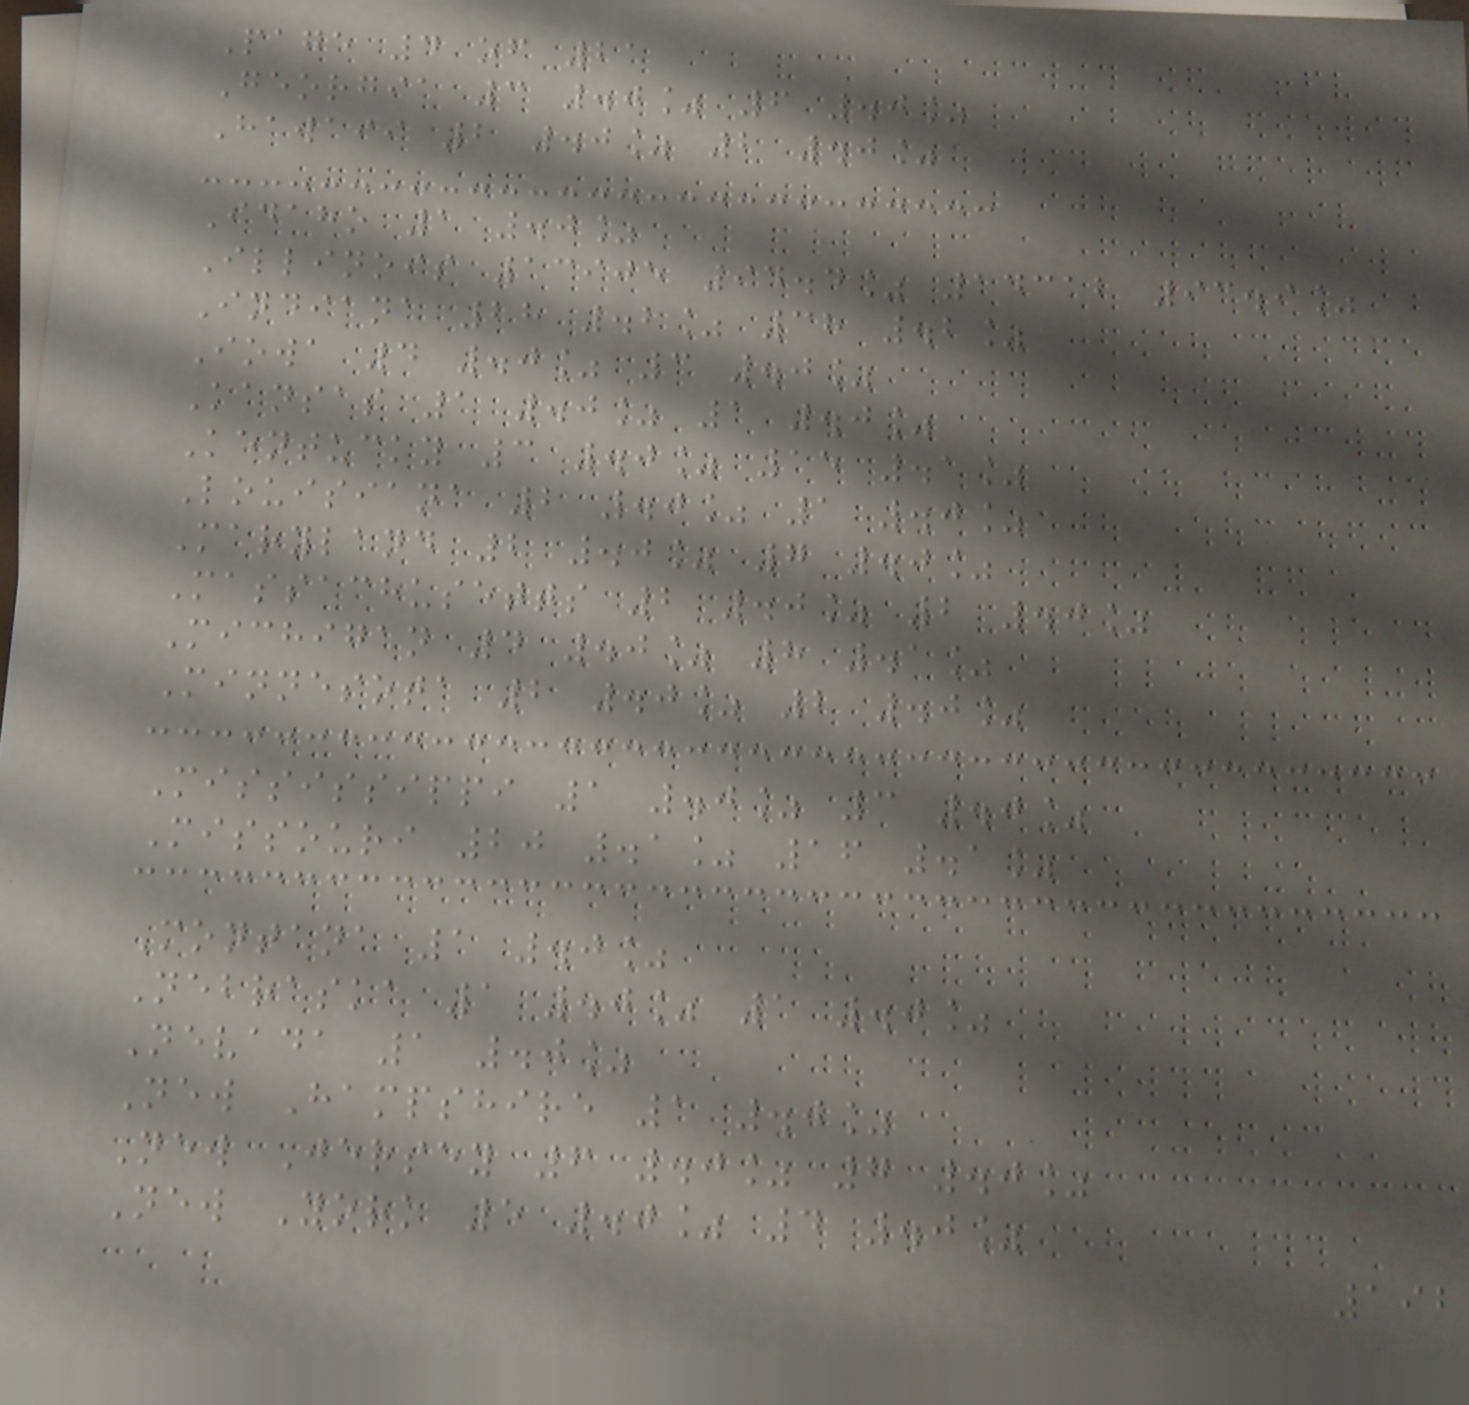Page 4 of 21
Georgia 3 .0% 6 .0%
Hawaii 2 .0% 2 .0%
Idaho 1 .0%
Illinois 13905 94.4% 14312 93.9%
Indiana 28 .2% 38 .2%
Iowa 4 .0% 3 .0%
Kansas 1 .0% 1 .0%
Kentucky 3 .0% 15 .1%
Louisiana 2 .0% 1 .0%
Maryland 2 .0% 7 .0%
Massachusetts 2 .0% 2 .0%
Michigan 4 .0% 8 .1%
Minnesota 2 .0% 2 .0%
Mississippi 1 .0% 3 .0%
Missouri 20 .1% 16 .1%
Montana 1 .0%
Nebraska 1 .0% 1 .0%
Nevada 1 .0%
New Hampshire 1 .0%
New Jersey 6 .0% 7 .0%
New York 5 .0% 4 .0%
192
